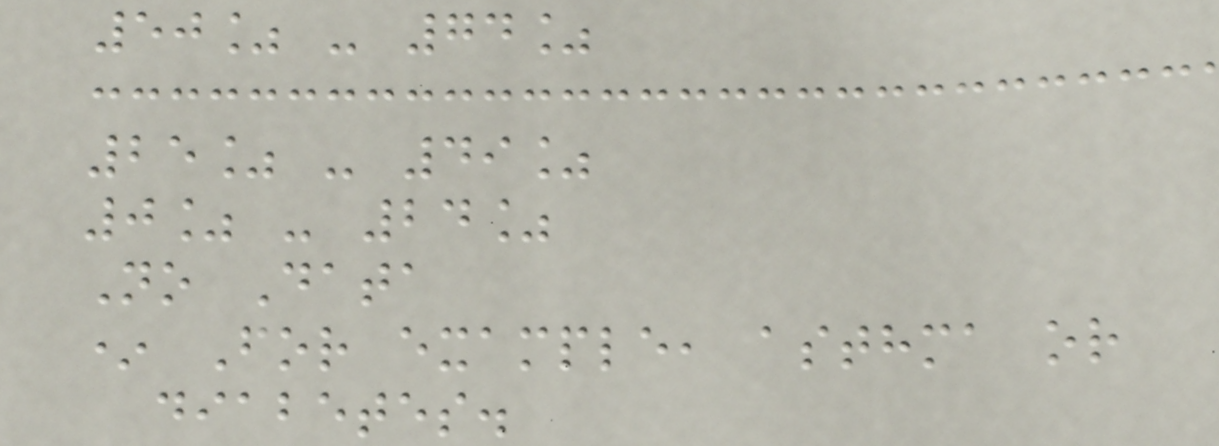50% - 74%
25% - 49%
0% - 24%
No Data
* For example, asthma or
diabetes.
